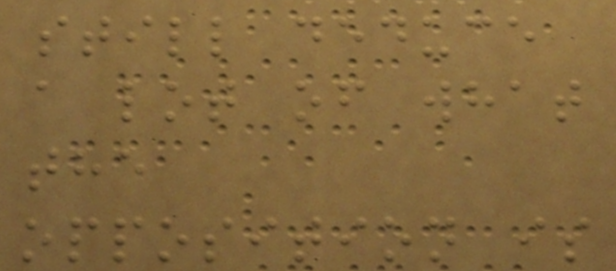still deduce
a lot of what
the
opposition is
